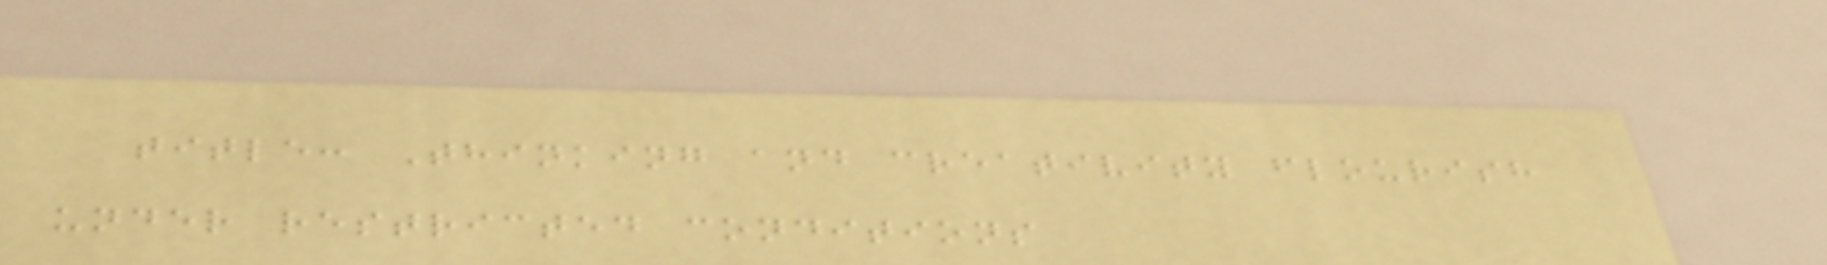title: Thinking and creativity flourish
under restricted conditions
